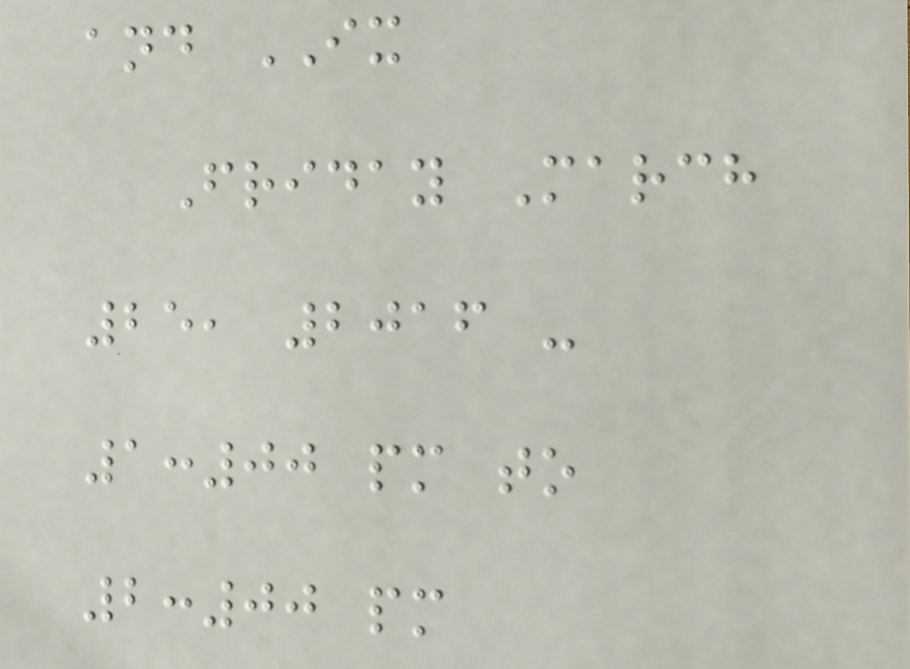and IX
Friday March
25, 2016 -
1:00 pm to
2:00 pm
